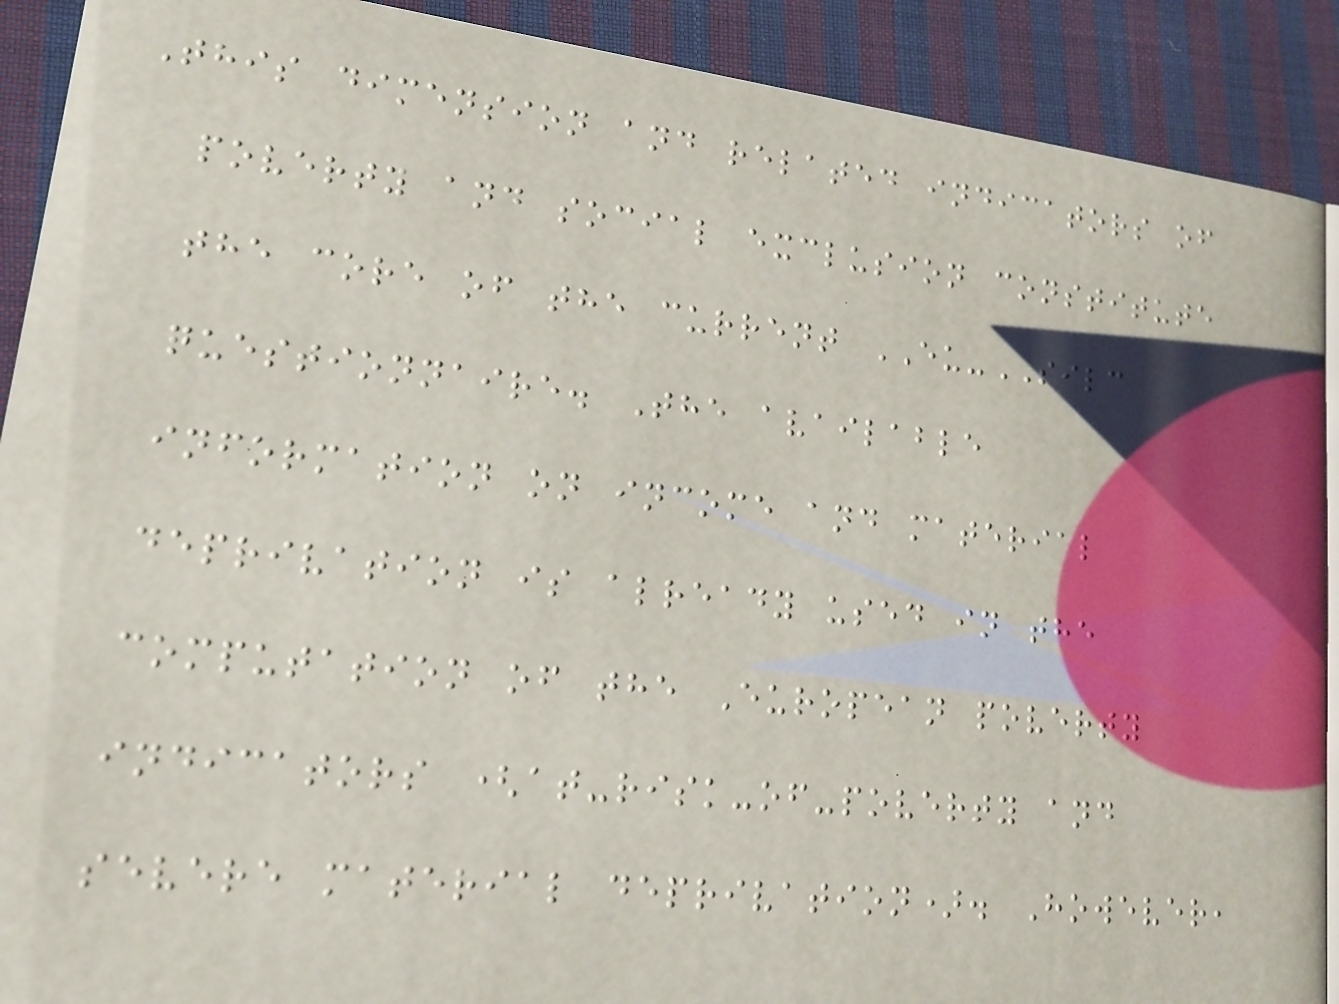This dimension and related indicators of
poverty and social exclusion constitute
the core of the current EU-SILC
questionnaire. The available
information on income and material
deprivation is already used in the
computation of the European poverty
indicators (at-risk-of-poverty and
severe material deprivation). However,
